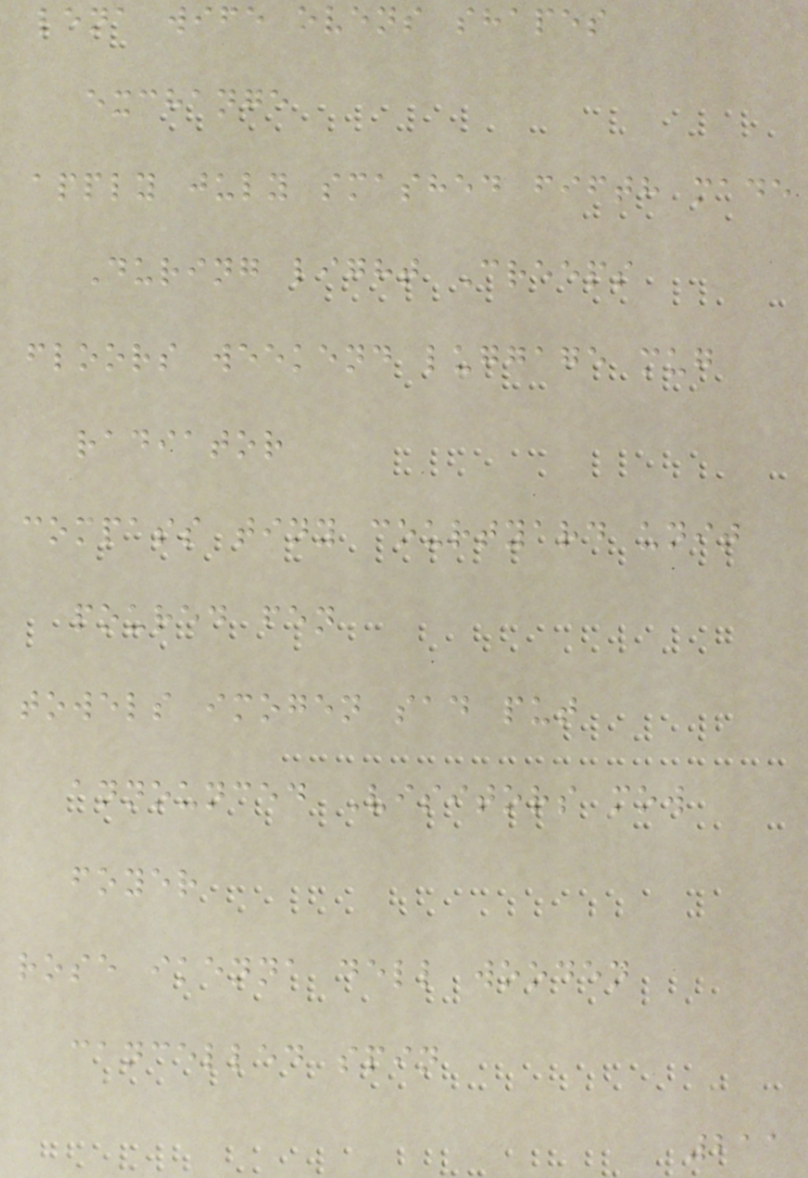lena wife ovens shapes
exchange
apply july smashed fifth made
During light Creeps
floors weekend luggage mug
radiator
compass tiny courtyard unit
poured fen
towels imogen sad put
announced Visitors mow
foyer
rose ikenna dell wooden
cancelled spin
211
